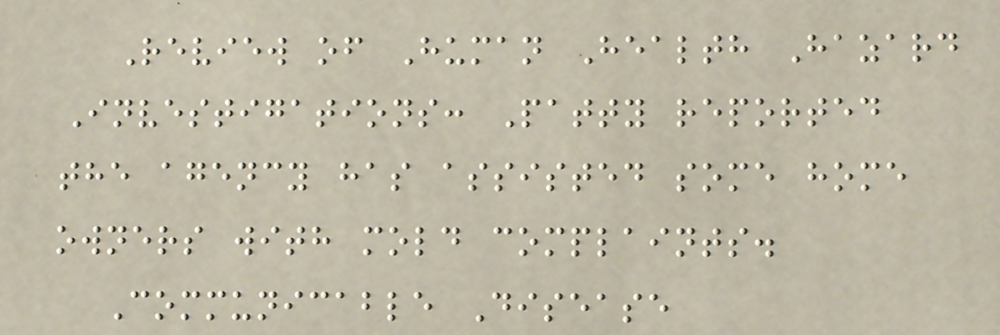Review of Human Health Hazard
Investigations: Patty reported
the agency has assisted some home
owners with mold complaints.
Communicable Disease
